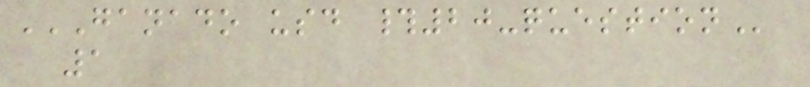GANADO USD #20-QUESTION
1
